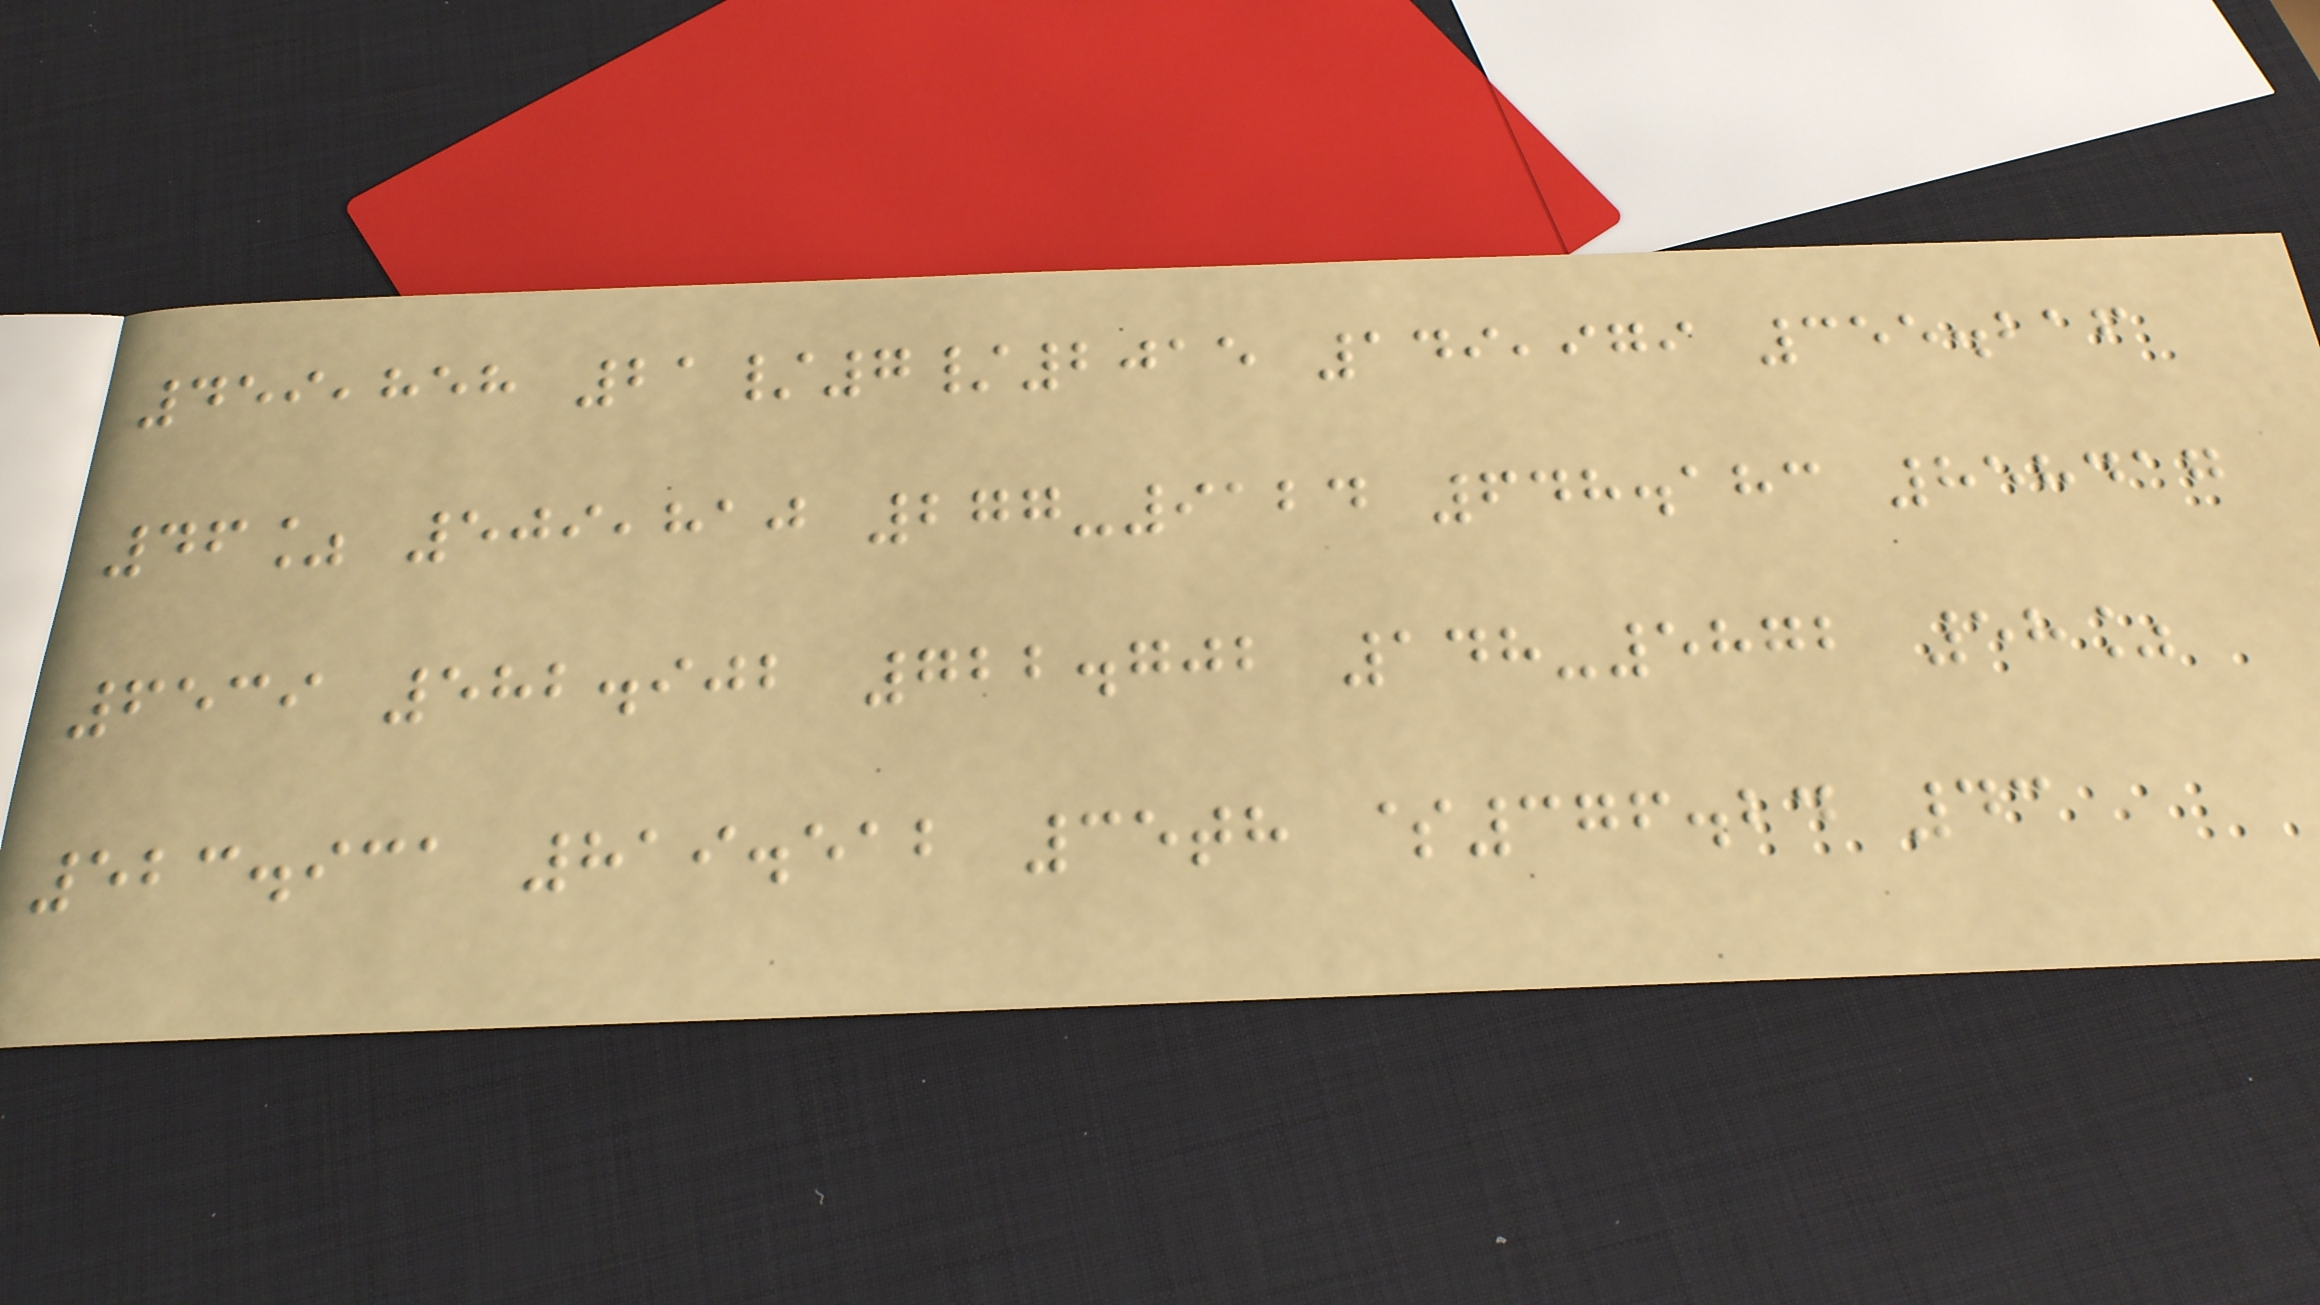459,858 21/7/2015 149,979 355.216
46% 509,810 277-9124 648.183 858417
6539 582.902 722.702 148-5872 58%
523.931 819.512 35th $376.24 43
